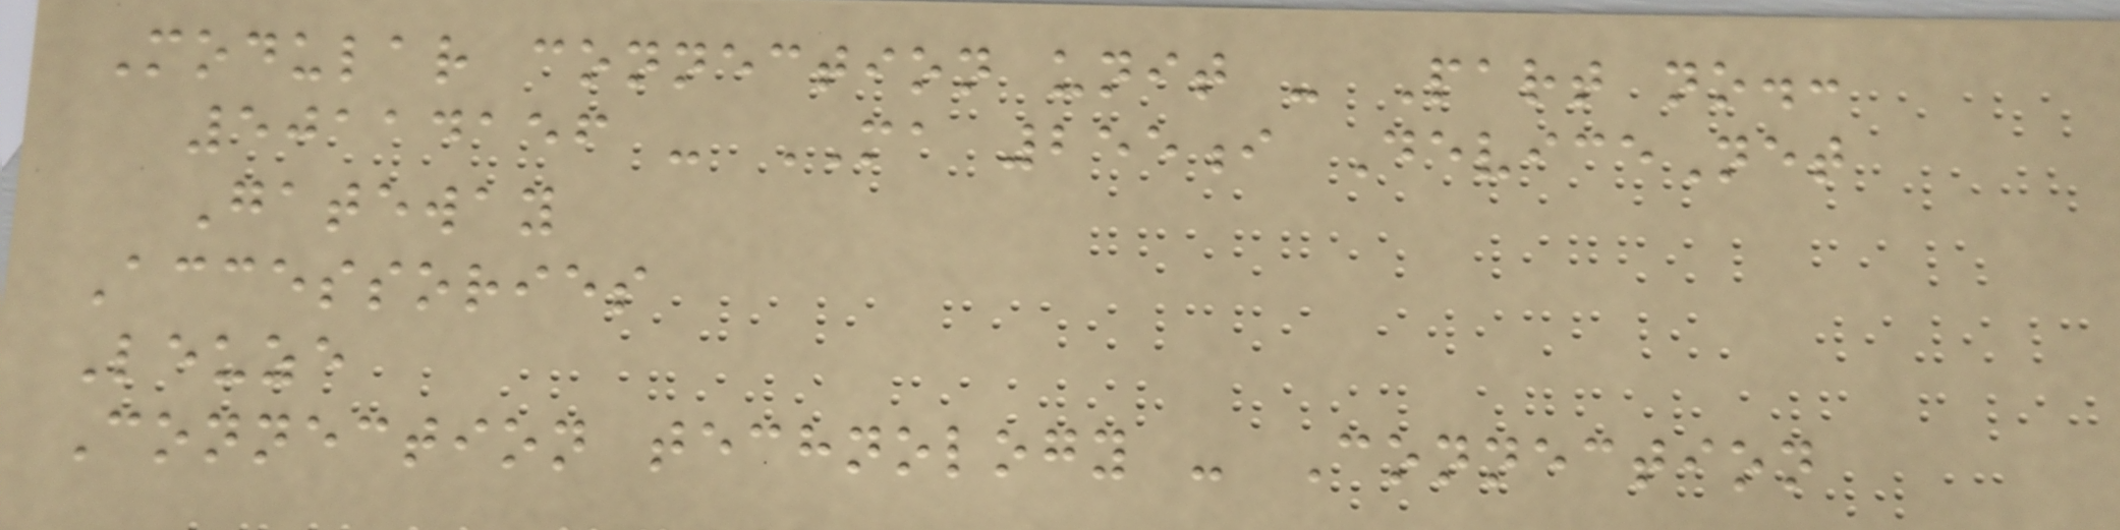Modular connection unit - Part no.:
50114156 - MA 255i DeviceNet
Gateway
Accessories
Leuze
Connection technology - Connection
